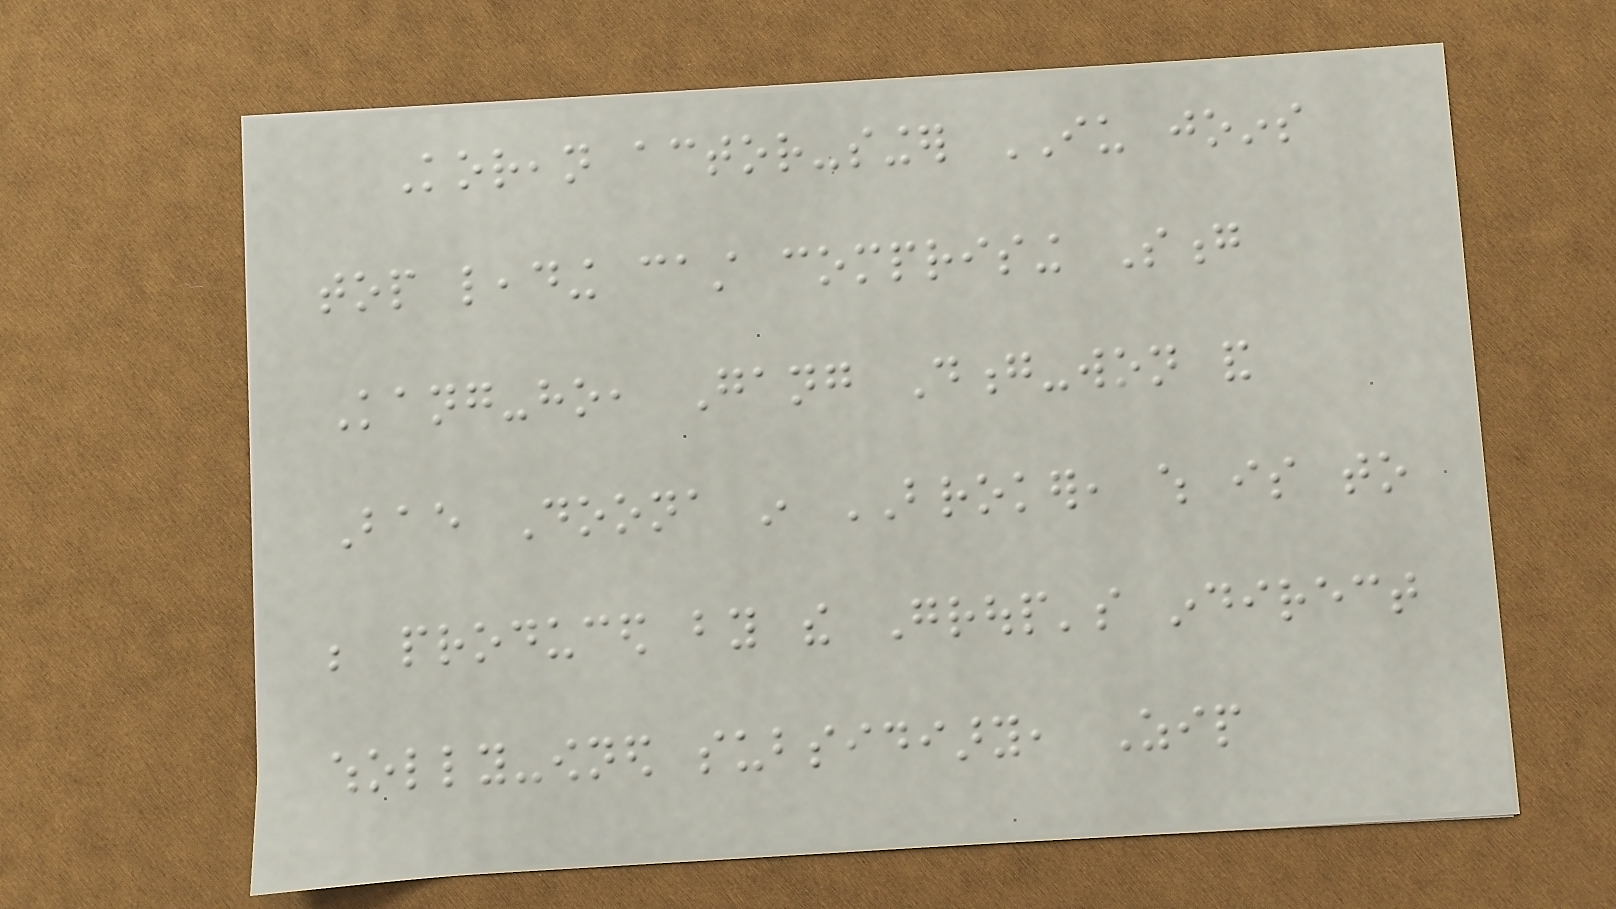Korean actor-singer IU joins
top leading cast comprising Song
Kang-ho, Gang Dong-won and
Bae Doona in BROKER, which is to
be produced by the Group's indirect
wholly-owned subsidiary, Zip
